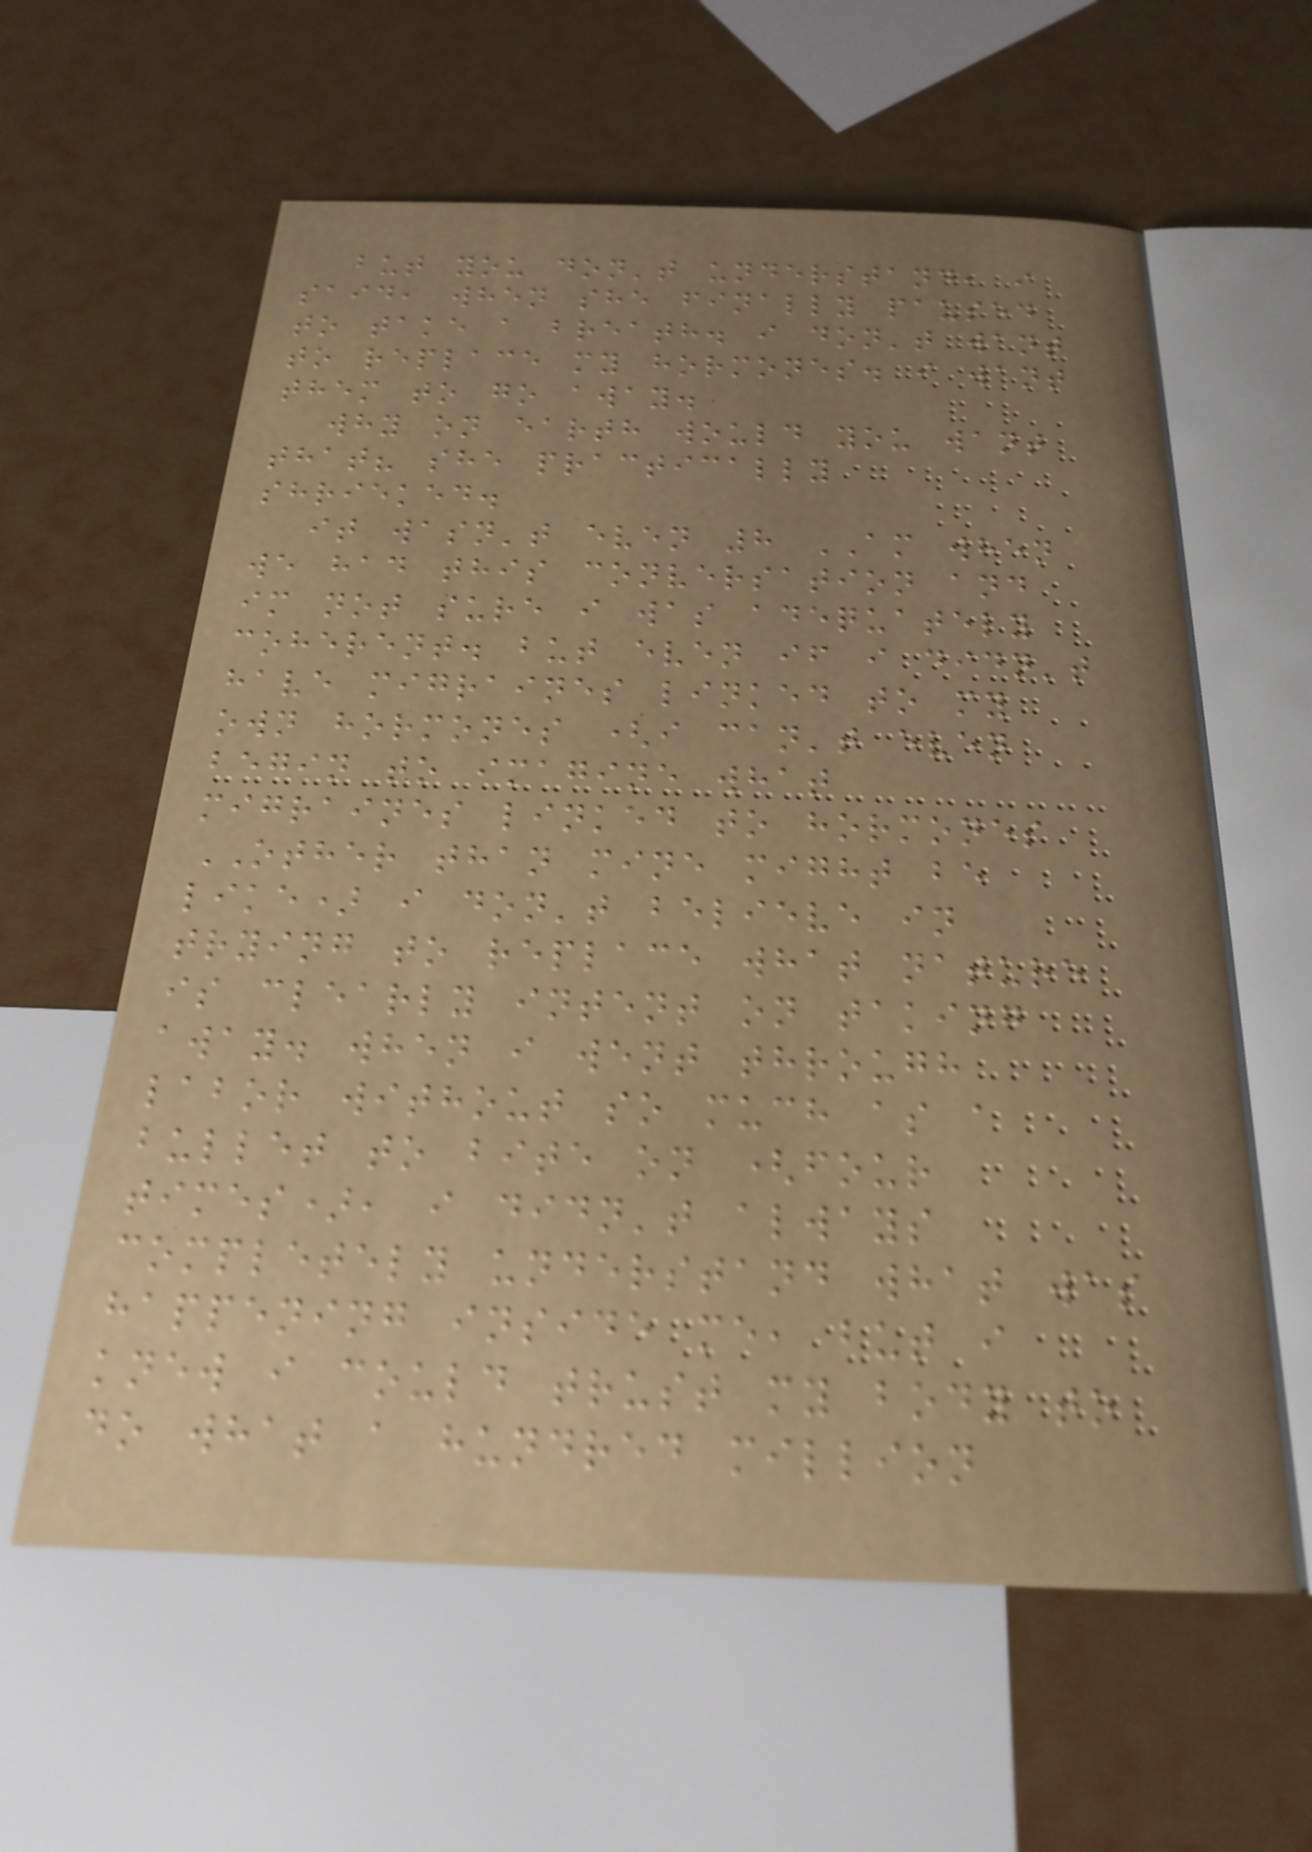but you don't understand, i
said, when she finally paused
to take a breath. i don't want
to replace my hormones. i want
them to go away.
why on earth would you want
that? she practically
shrieked.
it wasn't even 8 AM when
we had this conversation and
im not sure i was adequately
coherent. but even if i didn't
have migraines linked to my
own hormones (i can't even
begin to imagine what
migraines linked to hormones
OTHER than mine might be
like) i don't believe in
trying to replace what nature
is clearly intent on taking
away. when i went through
labor without so much as a
bullet to bite on (four
times), i didn't always
completely understand what was
happening inside me, but i
knew i could trust my body to
do what a hundred million
